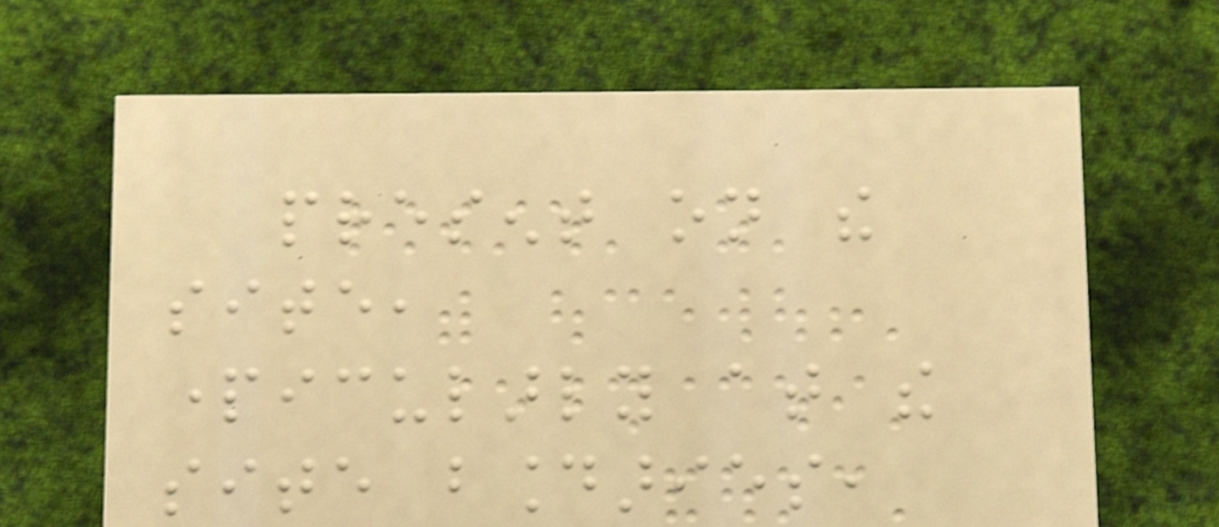present on the
site,
particularly at the
site boundaries,
